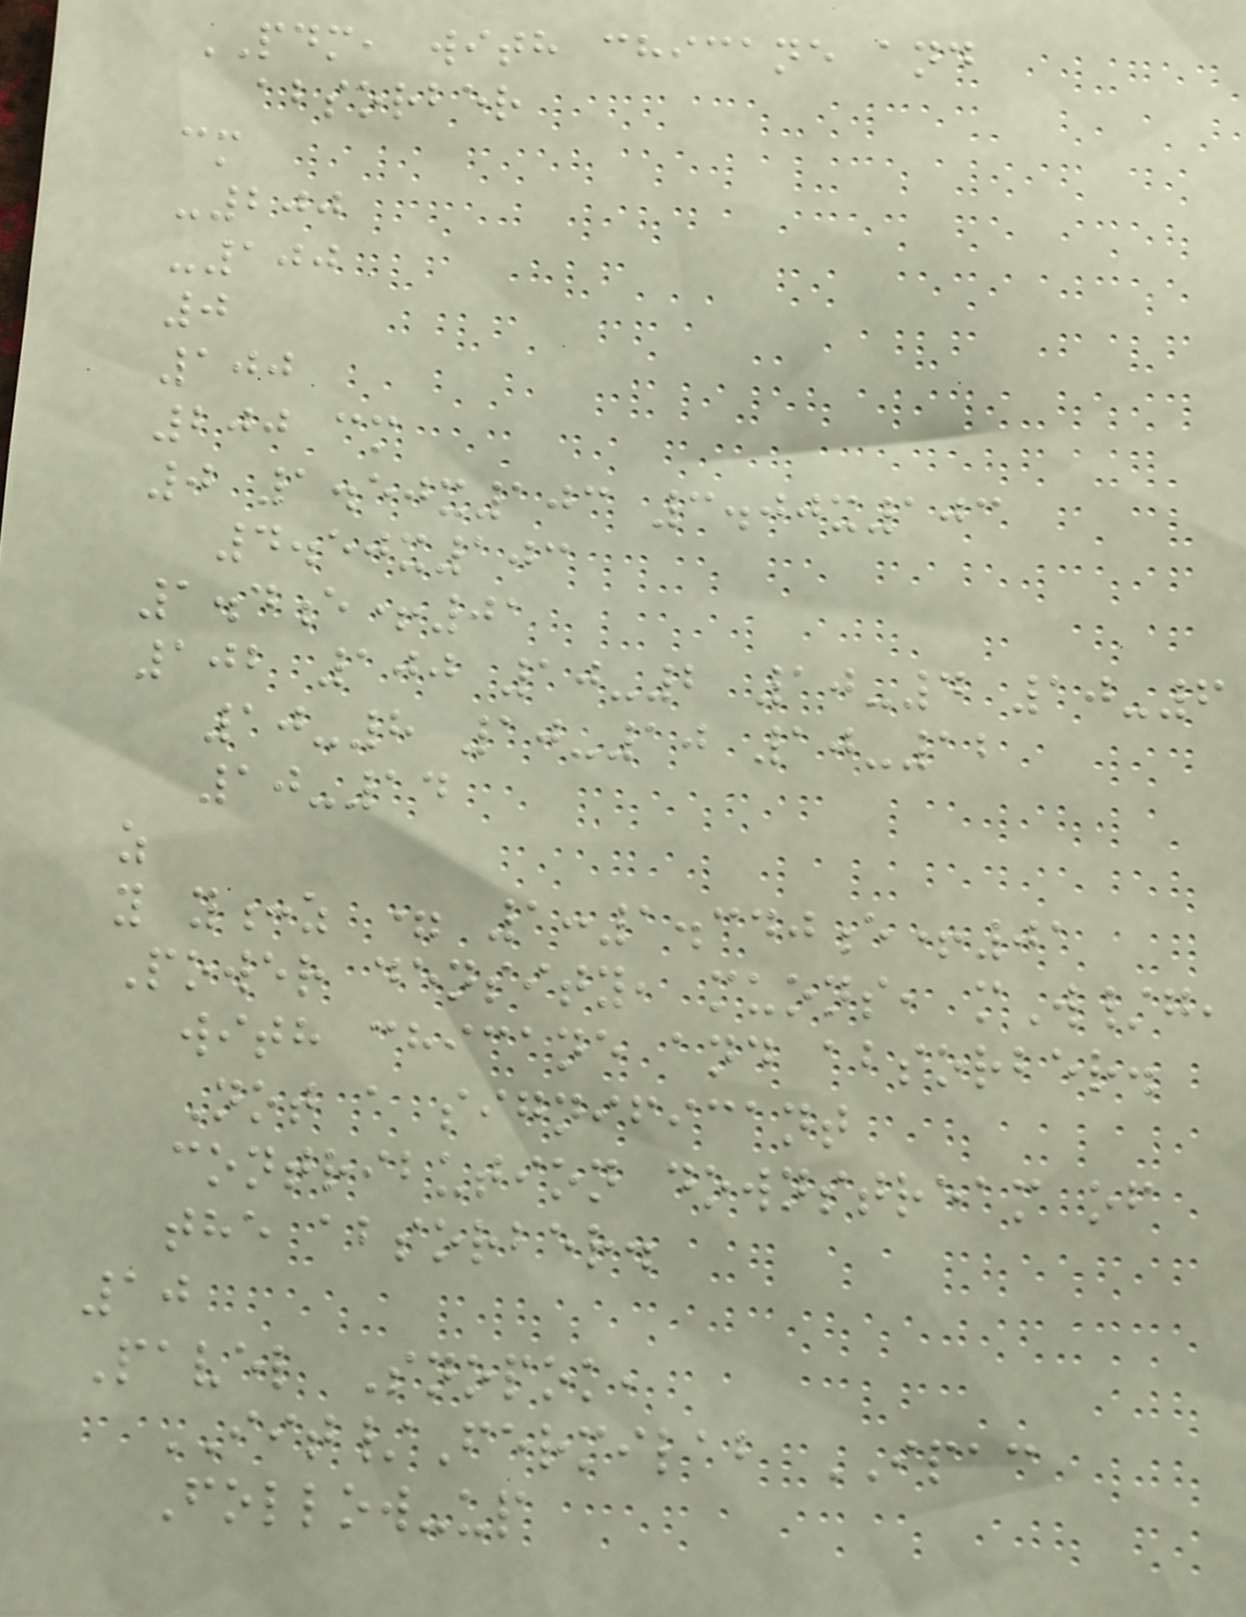PDM, with chicane and
absorber
cm
-200
-100
0
100
200 cm
0 1.50x103 3.00x103
4.50x103
1.4e+01
102 100 10-2 10-4 10-6
10-8 10-10 10-12
10-14
z
y y:z = 1:1.340e+01
Power density, muons, mW/g,
with chicane and absorber.
Not a significant
contribution downstream of
the absorber.
10
Pavel Snopok,
IIT/Fermilab IPAC
Follow-up
